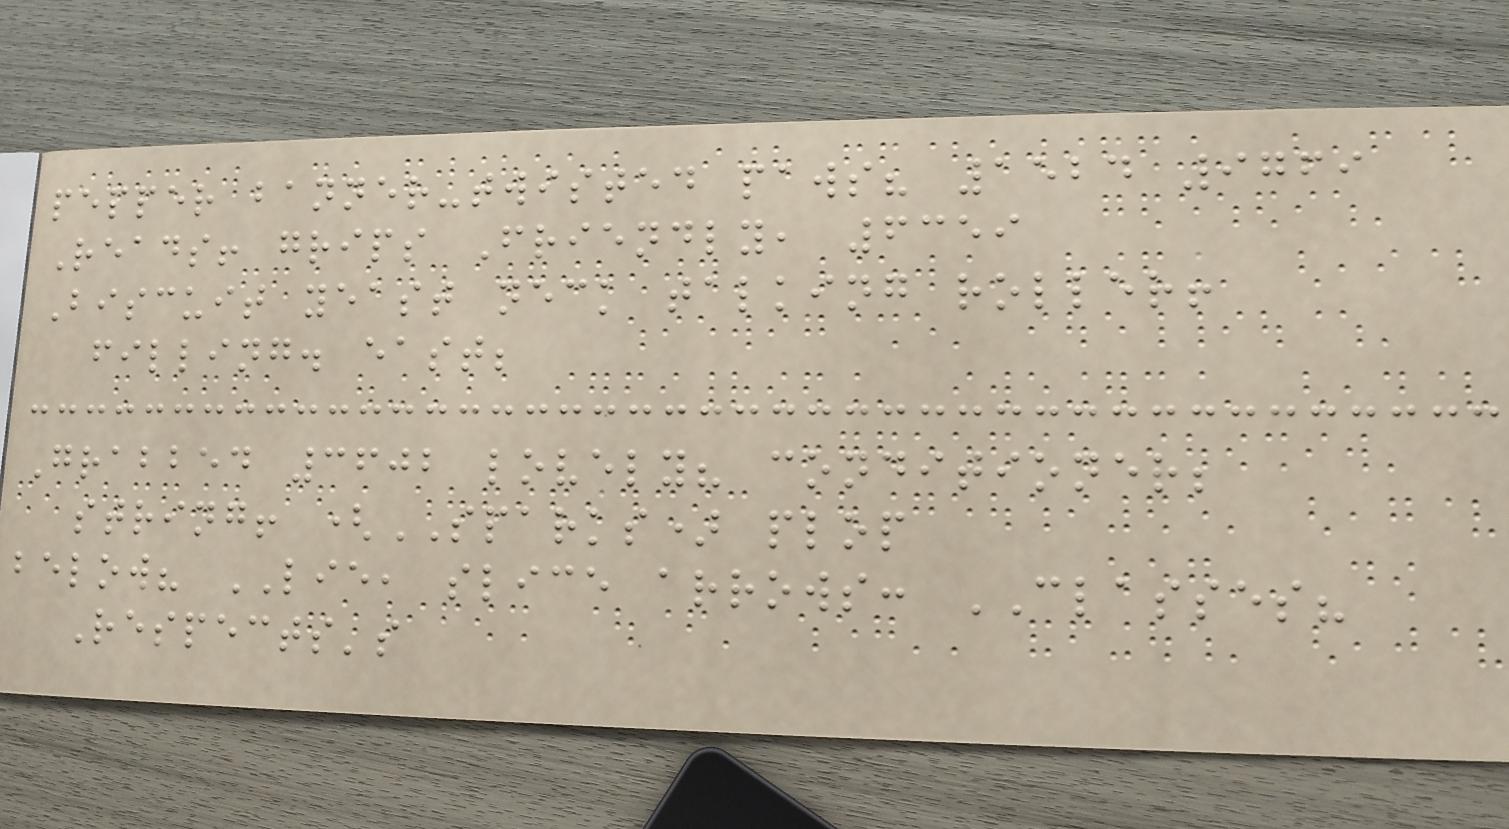pepper banner-twisted paws? 1524 9769
Reads! grips Friendly, 6359
Biscuit yeast neck talking roller!
filling. east;
Grabbed 3602 lovely? conditioner;
string! (SPARKS) plop
below? LIE, slice arrows: CLASSES?
Respects's
